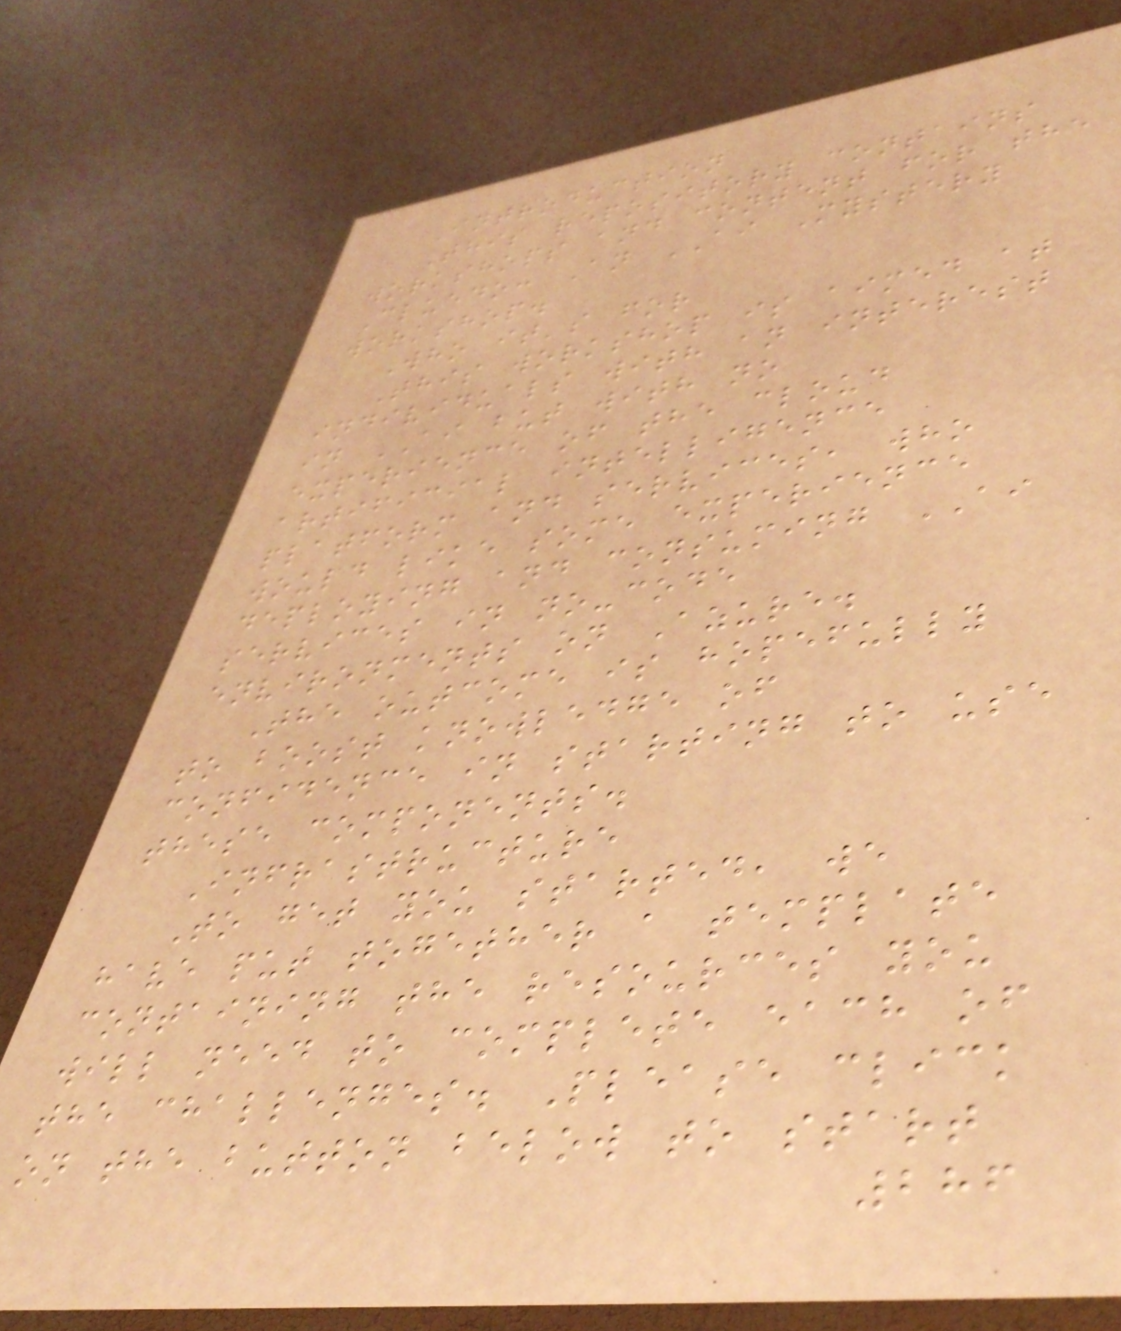Introduction
This repository contains
workshops and content for the
Cluedo: An AI Mystery
workshop.
Who it's for
This workshop is aimed at
individuals with an interest
in AI but with no
experience of the cloud
artificial intelligence
platform and services, who
would like some experience
deploying and consuming AI
services in no-code
environments on Azure.
The outcome is hopefully
to boost knowledge of
confidence in starting to use
these components.
Infrastructure
To get you started, we
have put together a template
containing the resources you
will need to complete each of
the challenges. Please click
on the button below to start
286
